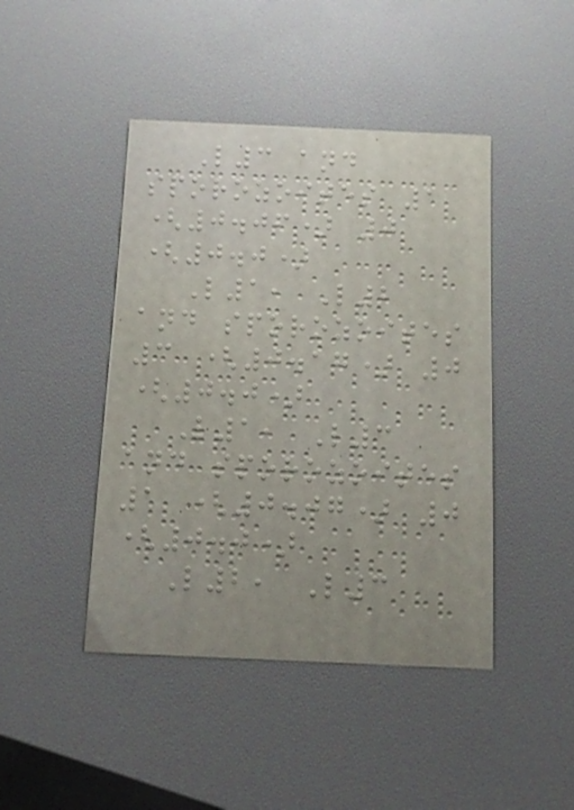L3 and
sporozoites 1
(0.06) 0
(0.0)
L1, L2
and sporozoites
3 (0.17) 0
(0.0)
L1, L3
and sporozoites
1 (0.07) 0
(0.0)
L2, L3
